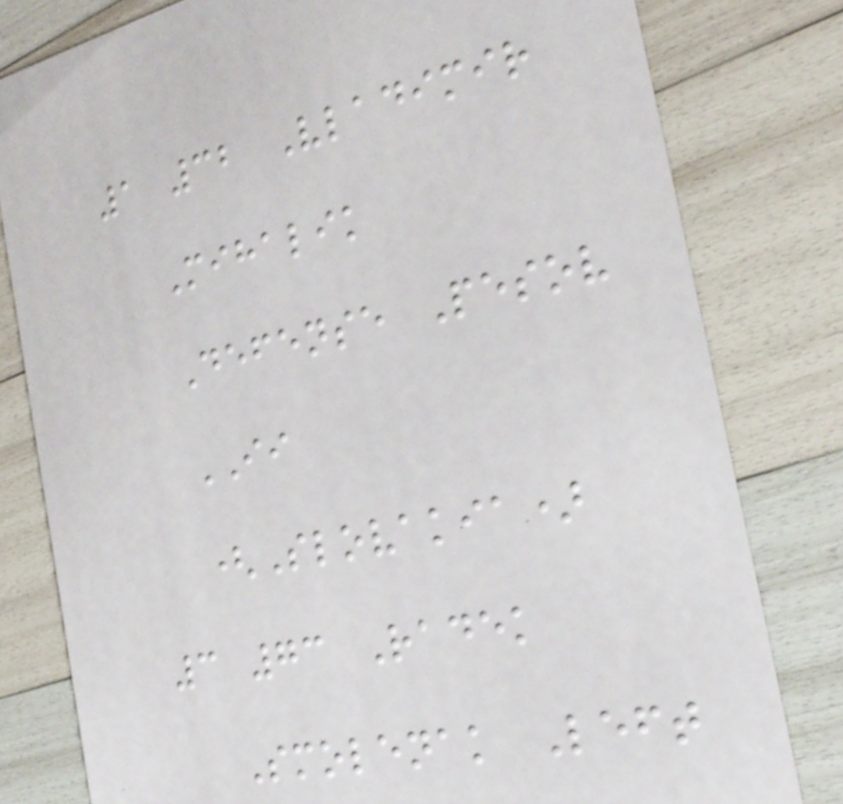1 32 Vladimir
Mihalik
Defense Pesov
II
(Slovakia)
3 73 Radek
Smolenak Left
